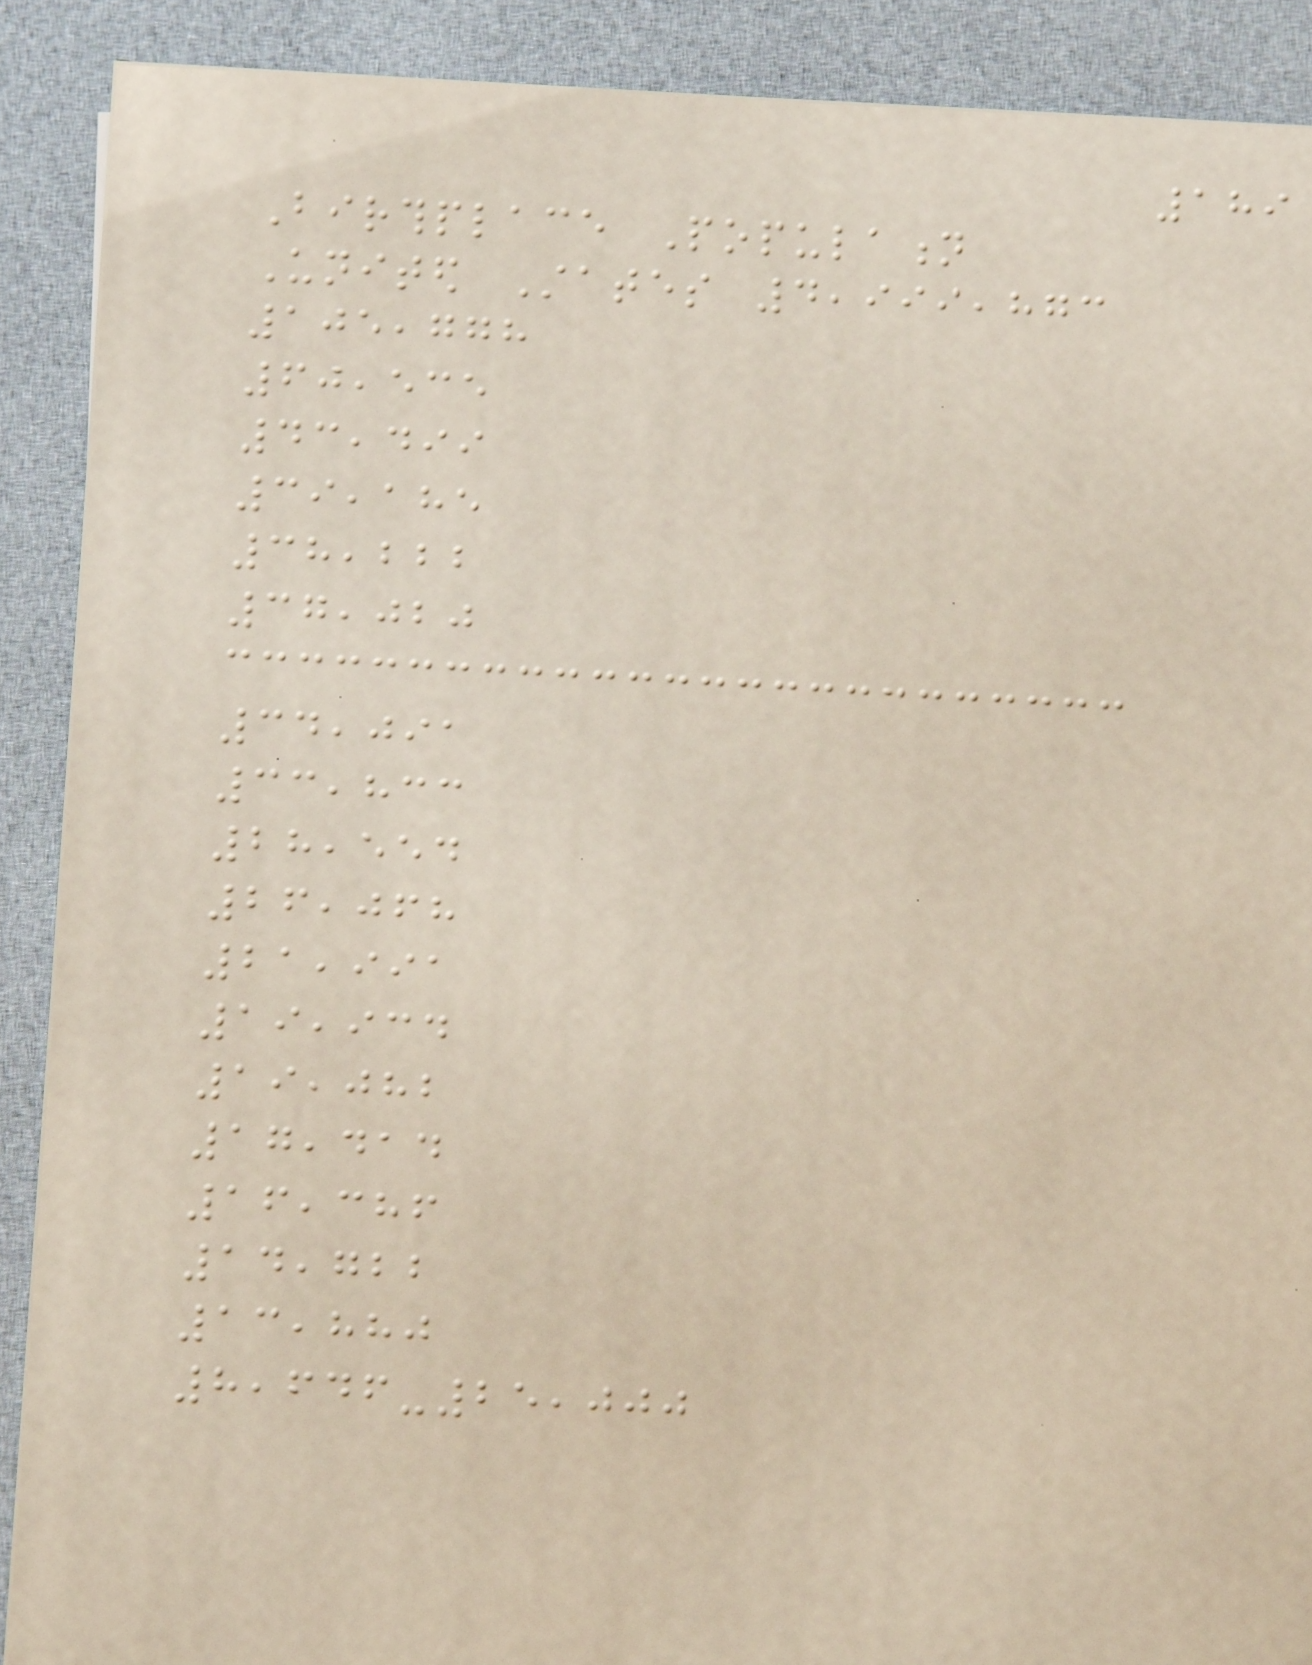189
Birthplace Population
United States 4,999,873
105,778
60,535
43,499
39,185
38,222
37,020
34,091
33,833
28,554
26,068
21,991
19,934
19,082
17,414
16,386
14,722
13,880
8,646-25,000
